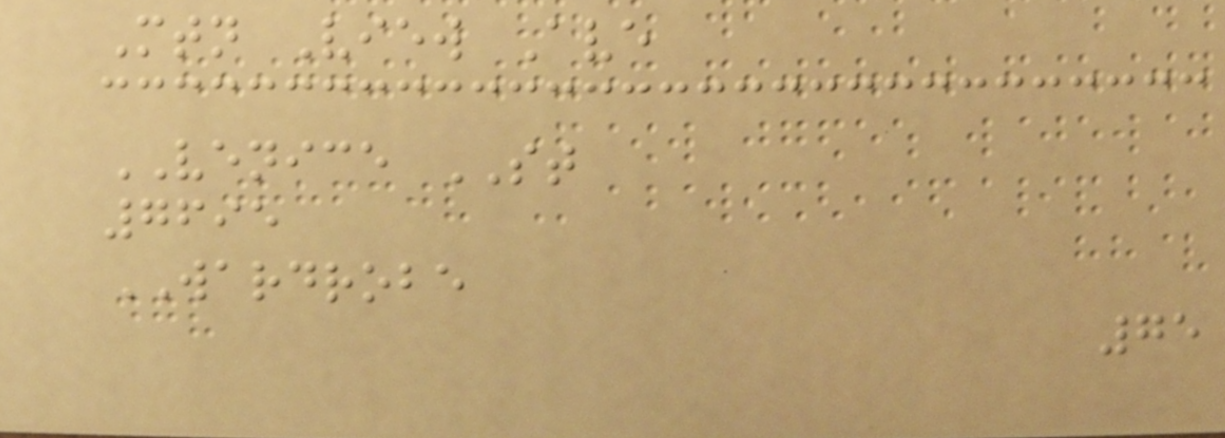Mtn View Ave
VENICE ST
7695
WARDROBE
75
